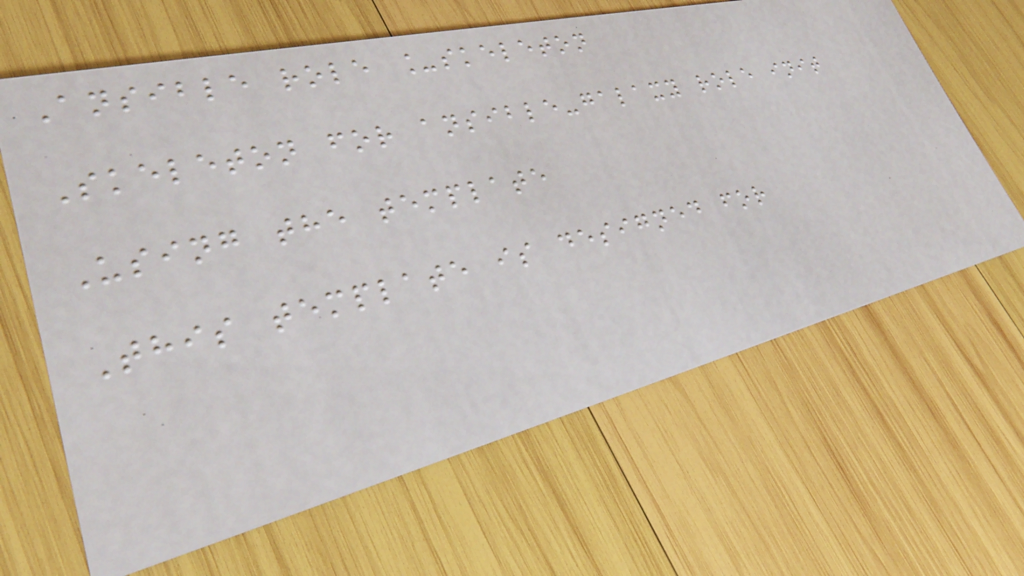Ansible role _skeleton
Skeleton for ansible-galaxy role init
Using the template
This template is designed for
